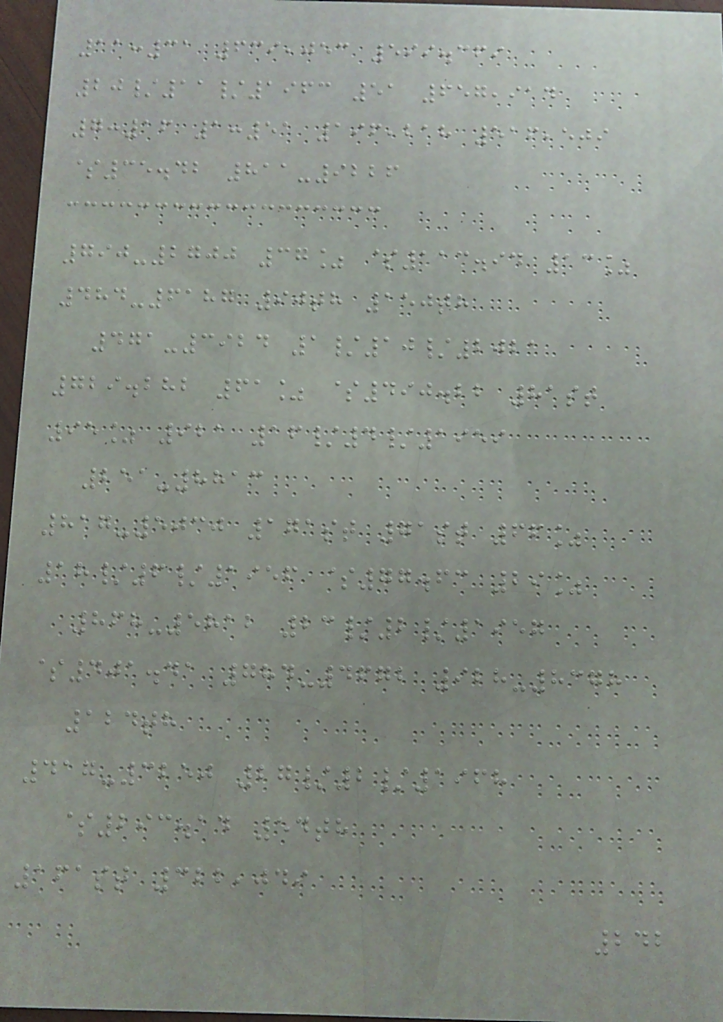11:31 639,053 599.369
20/11/1963 51 657,914
7:16 1:51 196,218 516,509
$35.42 811-9226
790-2700 37% $113.94 13%
484-6187 90th 150th
471-3924 1/10/2021
729.282 61% $490.22 81st
95% 921 16/4/1959
251-8813
817-5030 171st 71st 66%
18/6/1956 $77.63 29%
868-5812 23/2/1957
$401.41 784-4672 928-8378
124th
417-3250 27/2/1968
$293.14 54th
161st 322,049
242
